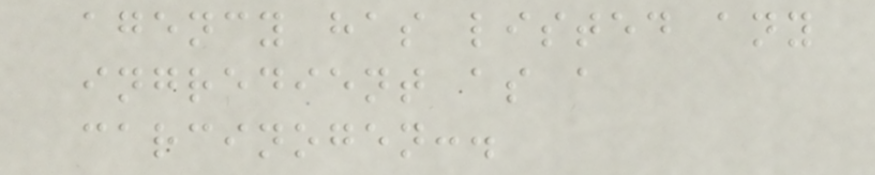agency has listed any
ingredient as a
carcinogen:.
